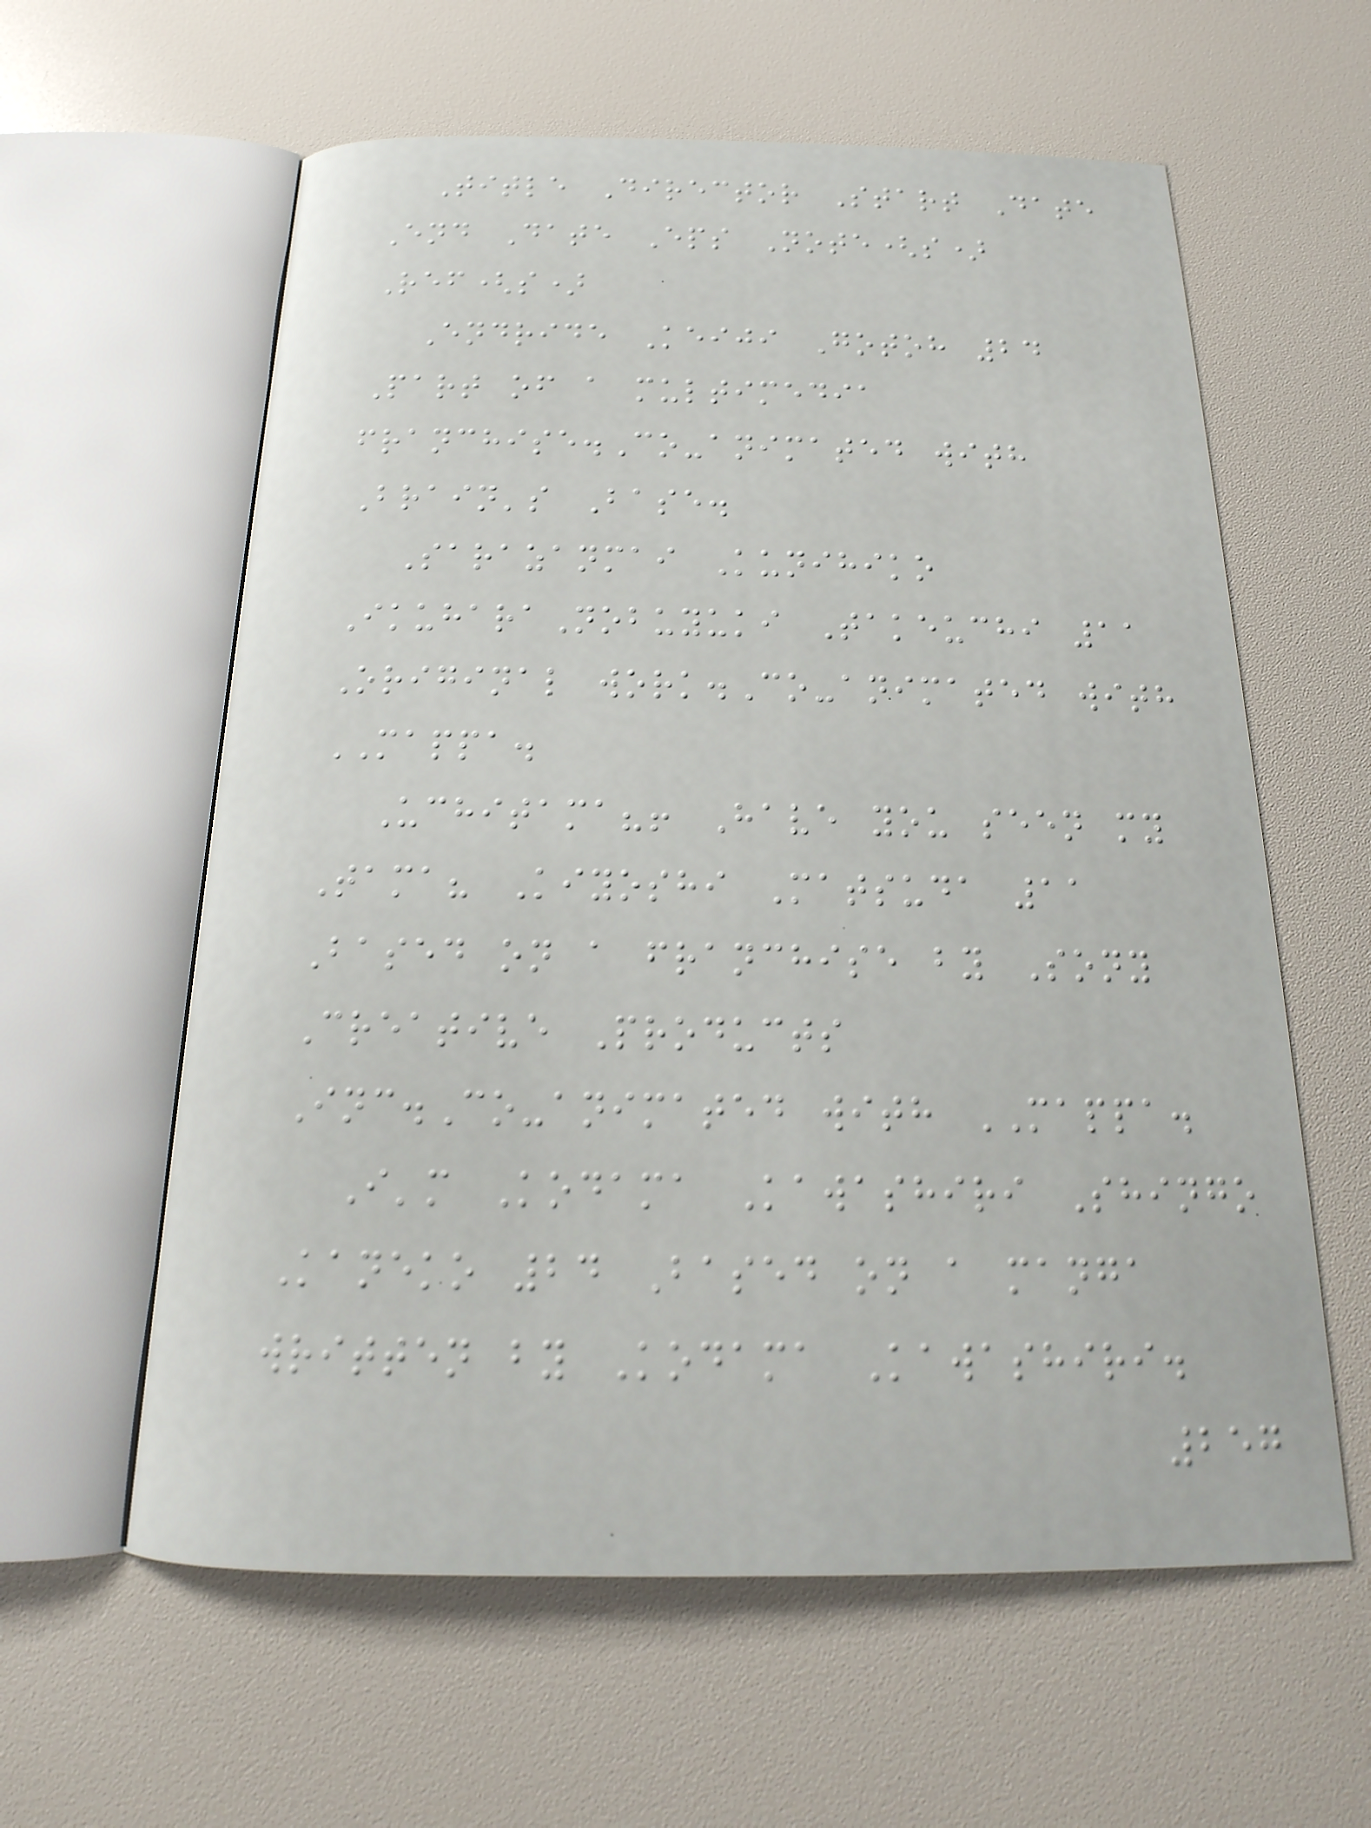Title Director Start Date
End Date Eps Note(s)
Ref(s)
Endride Keiji Gotoh 24
Part of a multimedia
franchise.Co-animated with
Brain's Base.
Sarazanmai Kunihiko
IkuharaNobuyuki Takeuchi 11
Original work.Co-animated with
MAPPA.
Uchitama?! Have you seen my
Tama? Kiyoshi Matsuda 11
Based on a franchise by Sony
Creative Products
Inc.Co-animated with MAPPA.
I'm Kodama Kawashiri Shingo
Kaneko 24 Based on a manga
written by Kodama Kawashiri.
257
